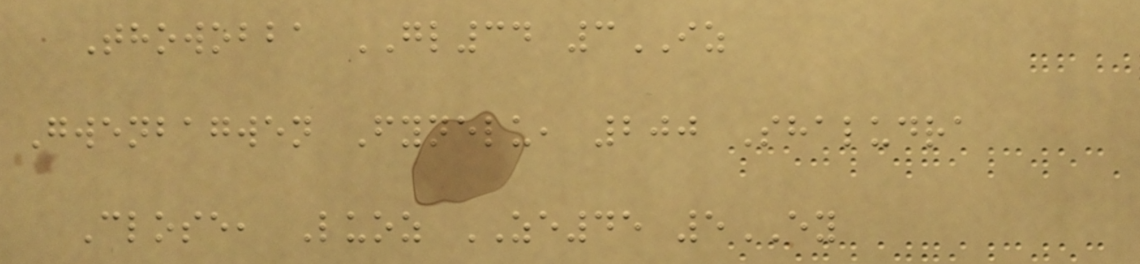Thowobba GL34 3IZ
Gwenbagwen Fynelu, 200 Shaludra
Close, Luoz ZE45 5EY
